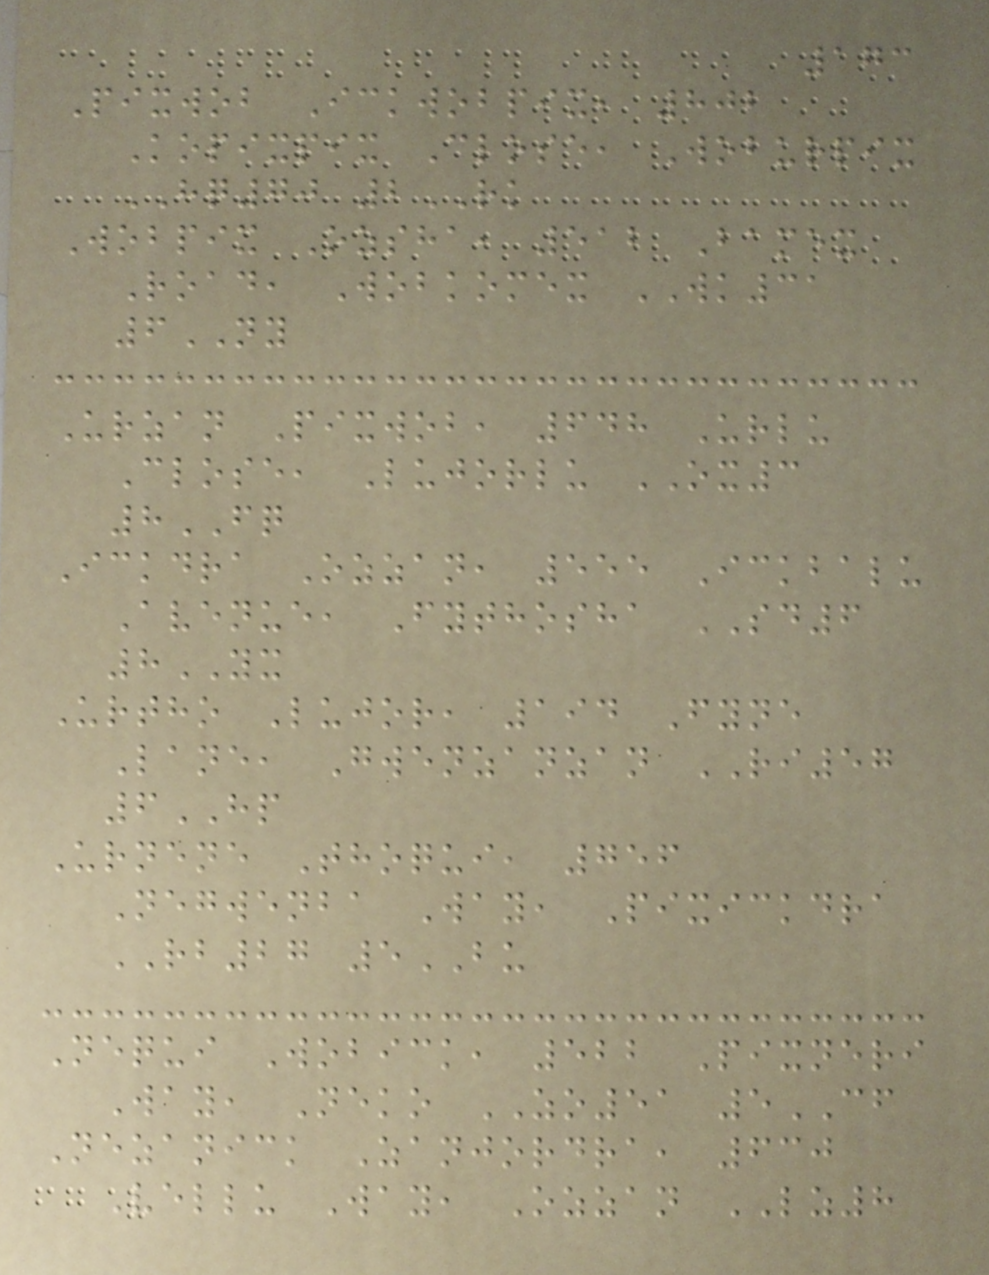173
Pixwob Ickwobpix, 802
Kopixpix Close, Woburpix
HQ70 2RK
Wobpix Ozsha, 512 Bamex
Road, Wobkomex WK31
6NY
Urzan Pixwob, 648 Urlu
Close, Lujorlu OX3
8FQ
Ickdra Ozzan, 555 Ickbalu
Avenue, Fythosha SD6
8YX
Urtho Lujor, 194 Fyne
Lane, Gwenzanzan RI57
6HP
Urnene Thoqui, 756
Negwenba Way, Pixickdra
RB27 5BU
Nequi Wobick, 522 Pixneri
Way, Neko ZO51 5CF
Nezanick Zanjordra, 630
Vellu Way, Ozzan LZ8
